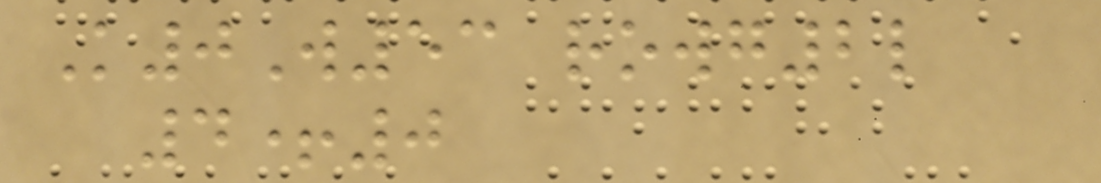K0W53 rowg2l
4+0
